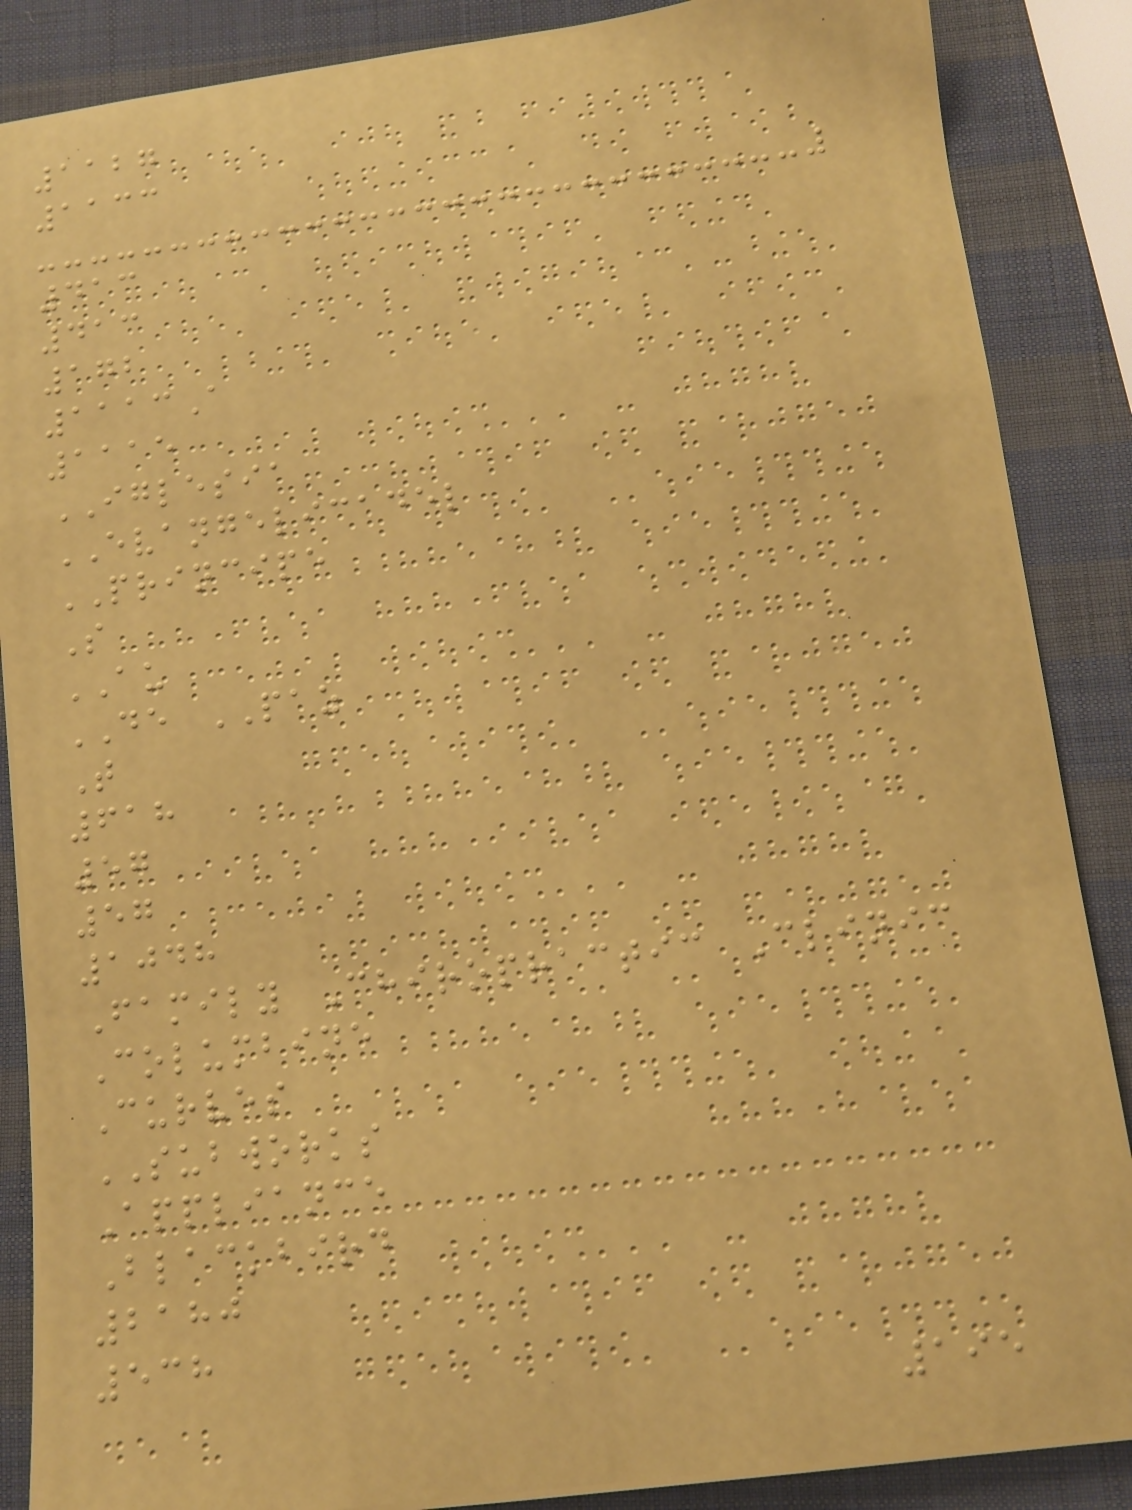1127
1133
413
413
172
1113A
1115
IGLESIA
EVANGELICADEL
PRINCIPE
S
AU
DE PAZ
T
618
57
57
1048
Family Chiropractic Clinic
Columbine
Curves
SUBWORKS
Appliance
Blackbird
2180
538
195
